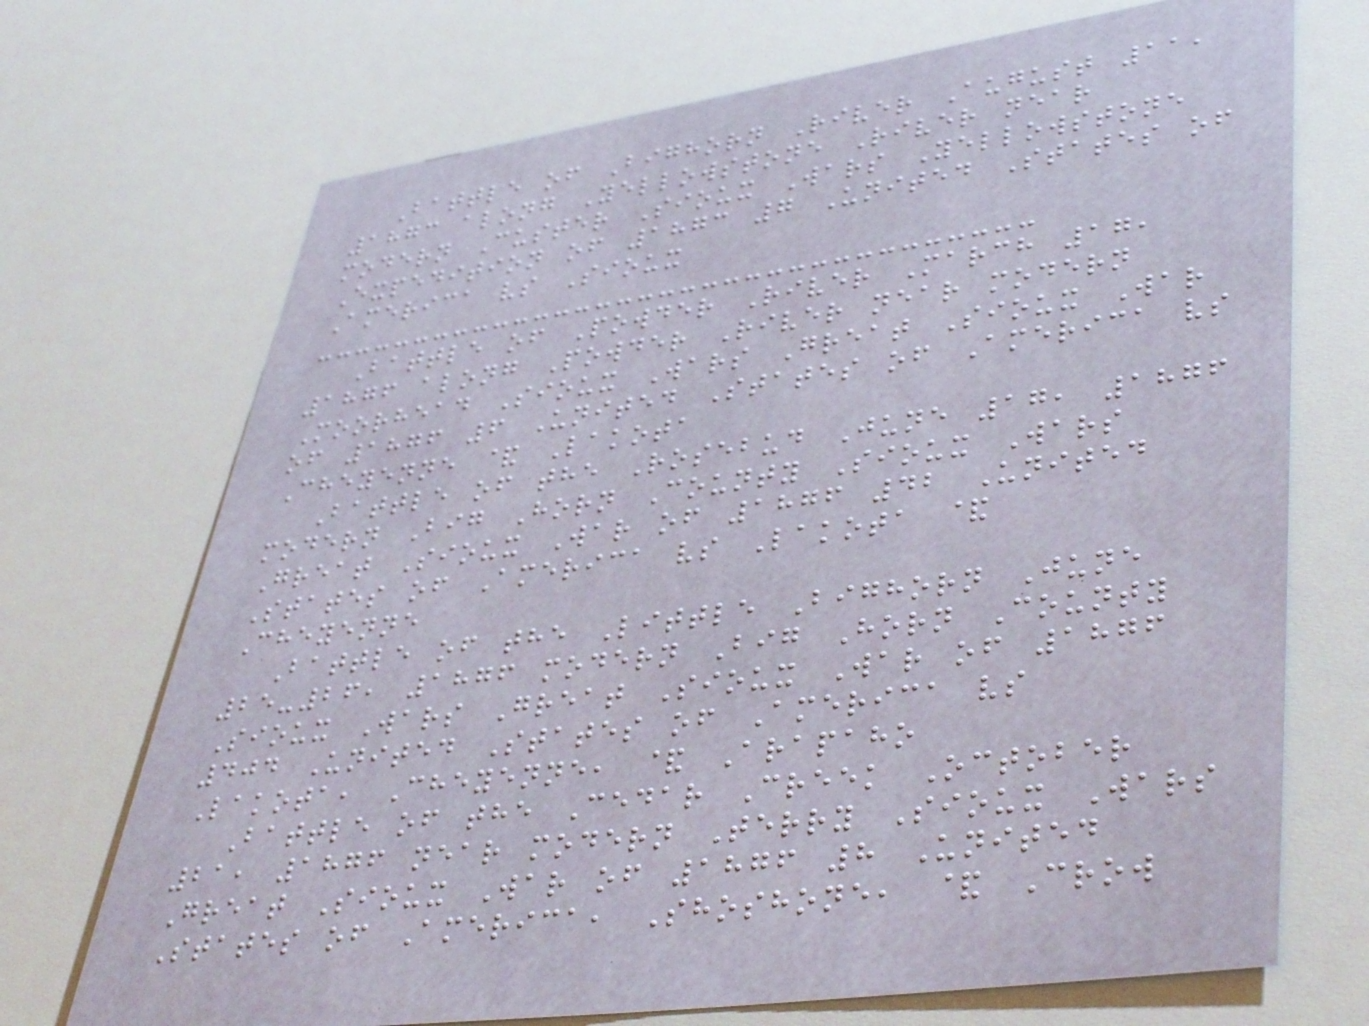Battle of Bighorn River August 11,
1873 along Yellowstone River near
modern Custer Sioux Wars Yellowstone
Expedition of 1873 7 United States of
America vs Sioux
Battle of Powder River March 17,
1876 along Powder River near modern
Moorhead Sioux Wars Great Sioux War
of 1876 6 United States of America vs
Cheyenne & Lakota
Battle of the Rosebud June 17, 1876
modern Big Horn County Sioux Wars
Great Sioux War of 1876 42 United
States of America vs Lakota &
Cheyenne
Battle of the Little Bighorn June
25-26, 1876 modern Big Horn County
Sioux Wars Great Sioux War of 1876
404 United States of America vs
Lakota, Cheyenne, & Arapaho
Battle of the Cedar Creek October
21, 1876 near modern Terry Sioux Wars
Great Sioux War of 1876 8 United
States of America, Shoshone, & Crow
